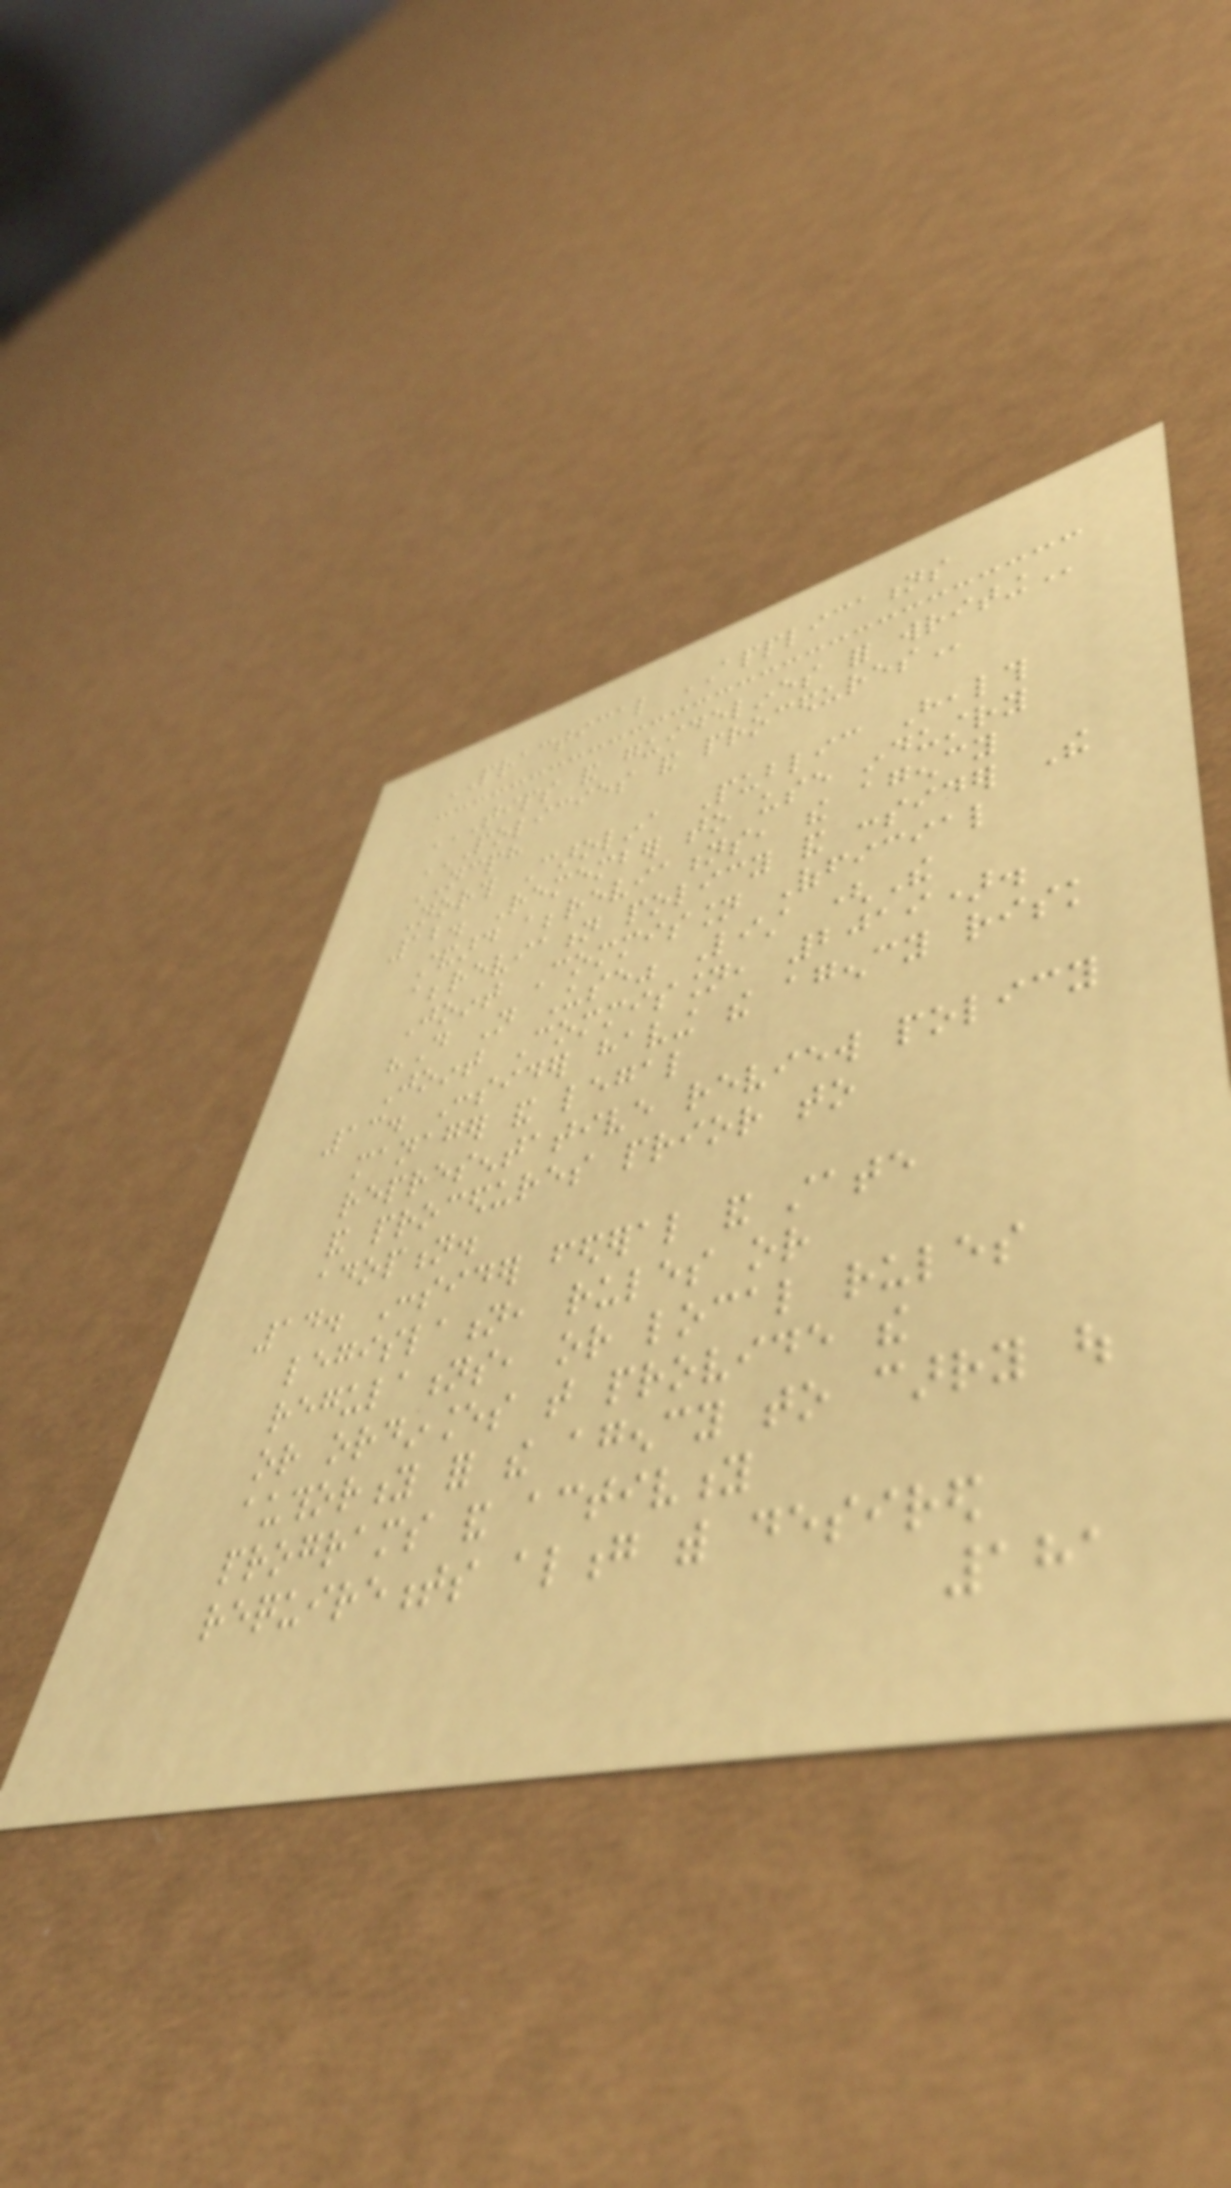PRACTICAL APPLICATIONS
TIPS AND GUIDELINES FOR WRITING
POLICIES AND PROCEDURES
NCPH
North Carolina Public Health
12. Remember to use industry
standard abbreviations, the agency
abbreviation policy and consider The
Joint Commission Official
"Do Not Use" List (The
Joint Commission, 2019).
13. Consider having the agency risk
manager and legal
representative review policy
and procedures prior to
adoption.
14. Consider federal and state
legislation, rules or
regulations, or local rules
or ordinances that provide the
authority for the agency to carry out
programs and activity
requirements along with desired
181
